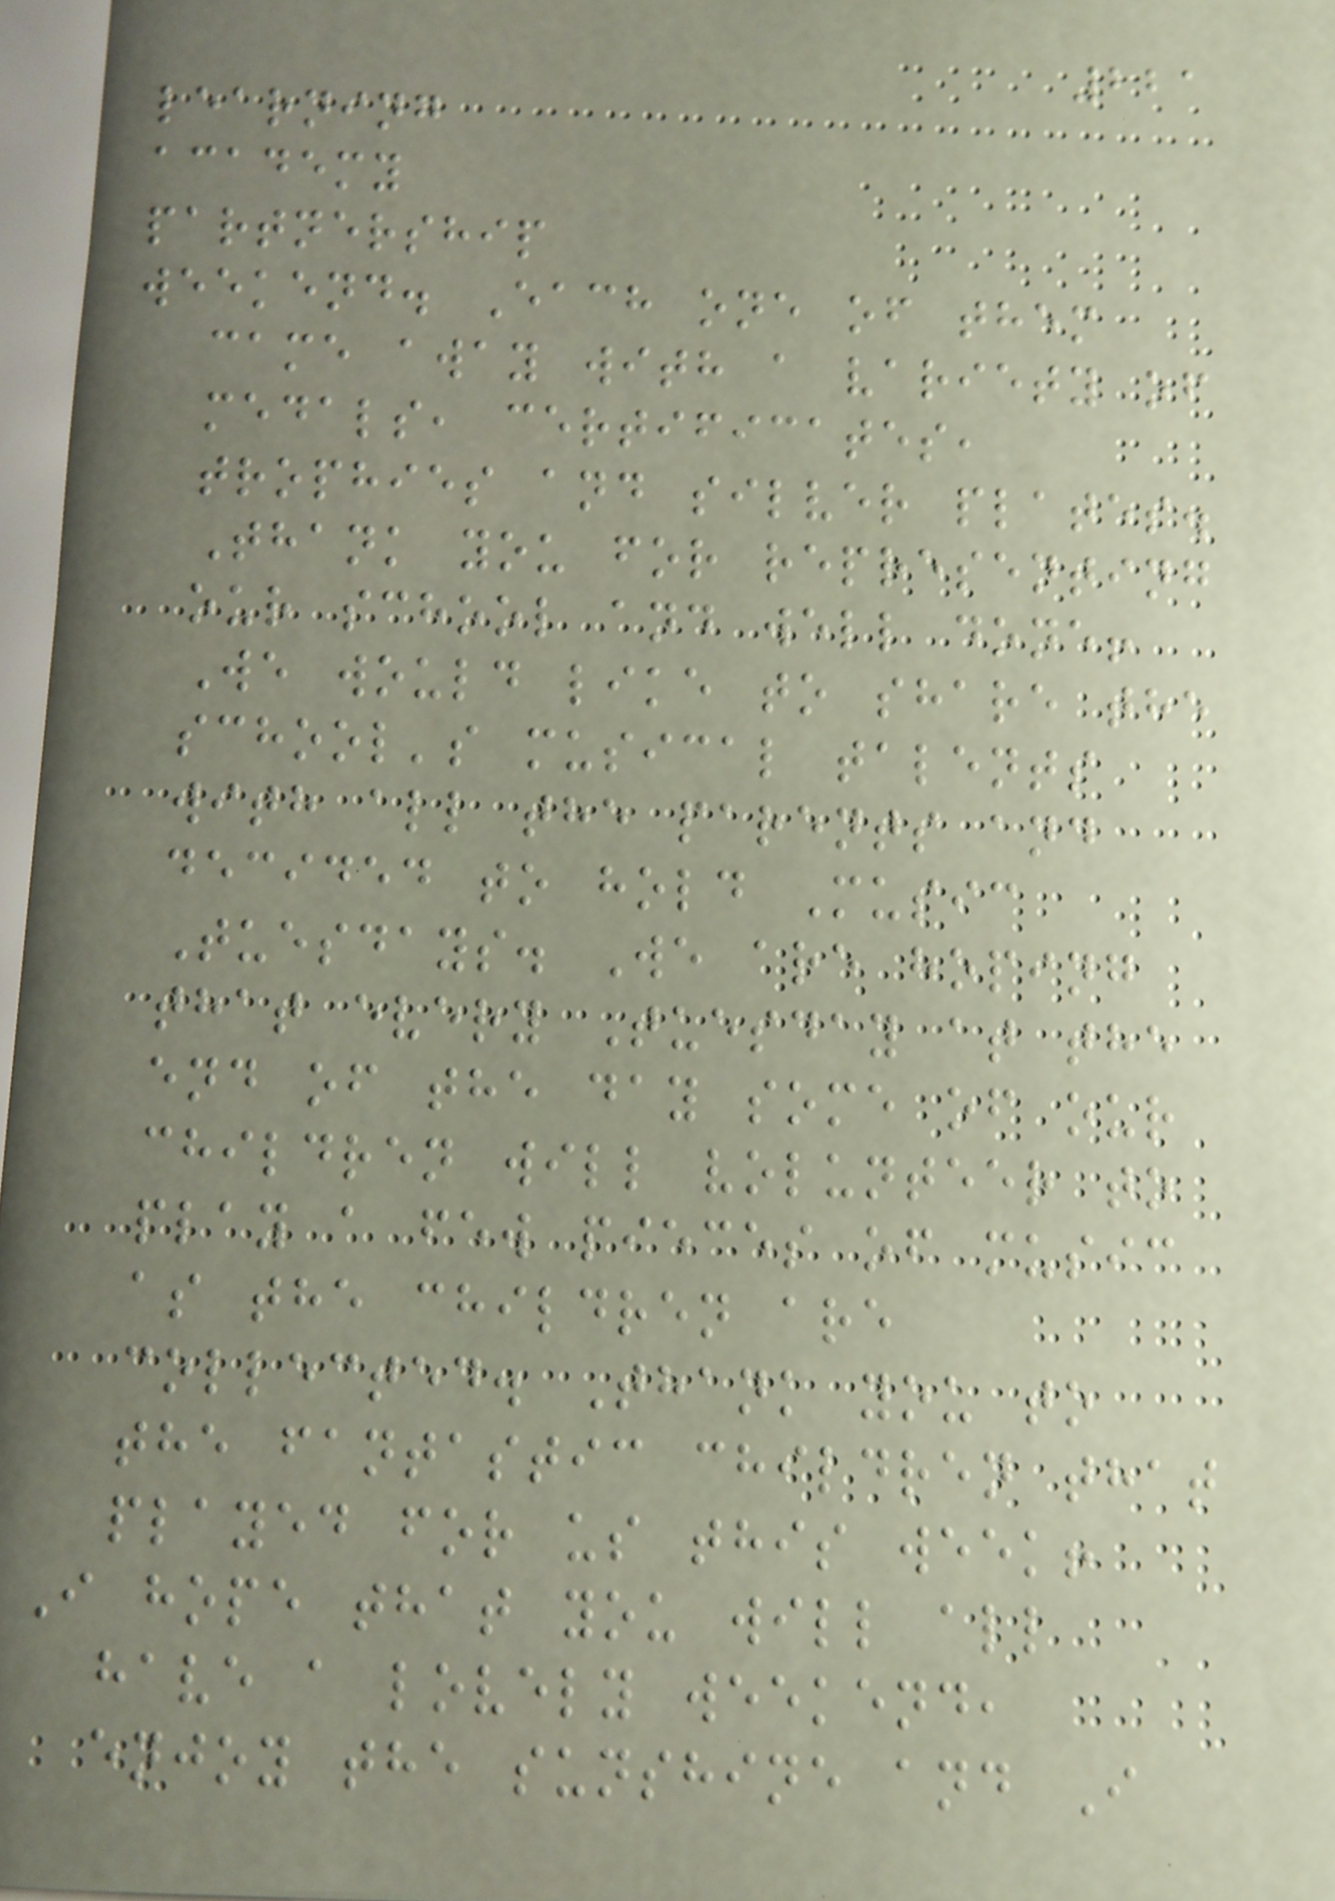221
learning
academy
partnership
weekend. Each one of them
came away with a variety of
medals, certificates,
trophies and silver plates.
Thank you for representing
our school and well done!
We would like to share the
school's musical talents
with all the parents and
decided to hold Music
Tuesdays. We are hoping
that every Tuesday at the
end of the day some of our
children will volunteer to
play a few pieces of music
as the children are
collected. Thank you to
the fantastic children that
played for us this week!
I hope that you will all
have a lovely weekend,
enjoy the sunshine and I
